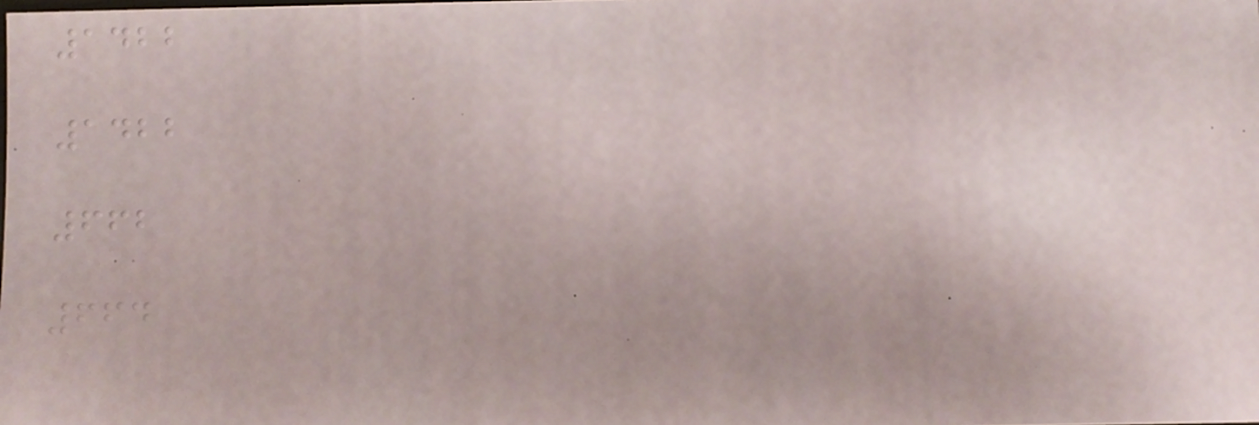1422
1422
662
664
